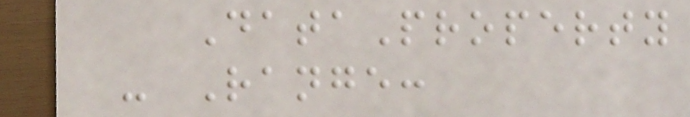DataProperty
- Range:
